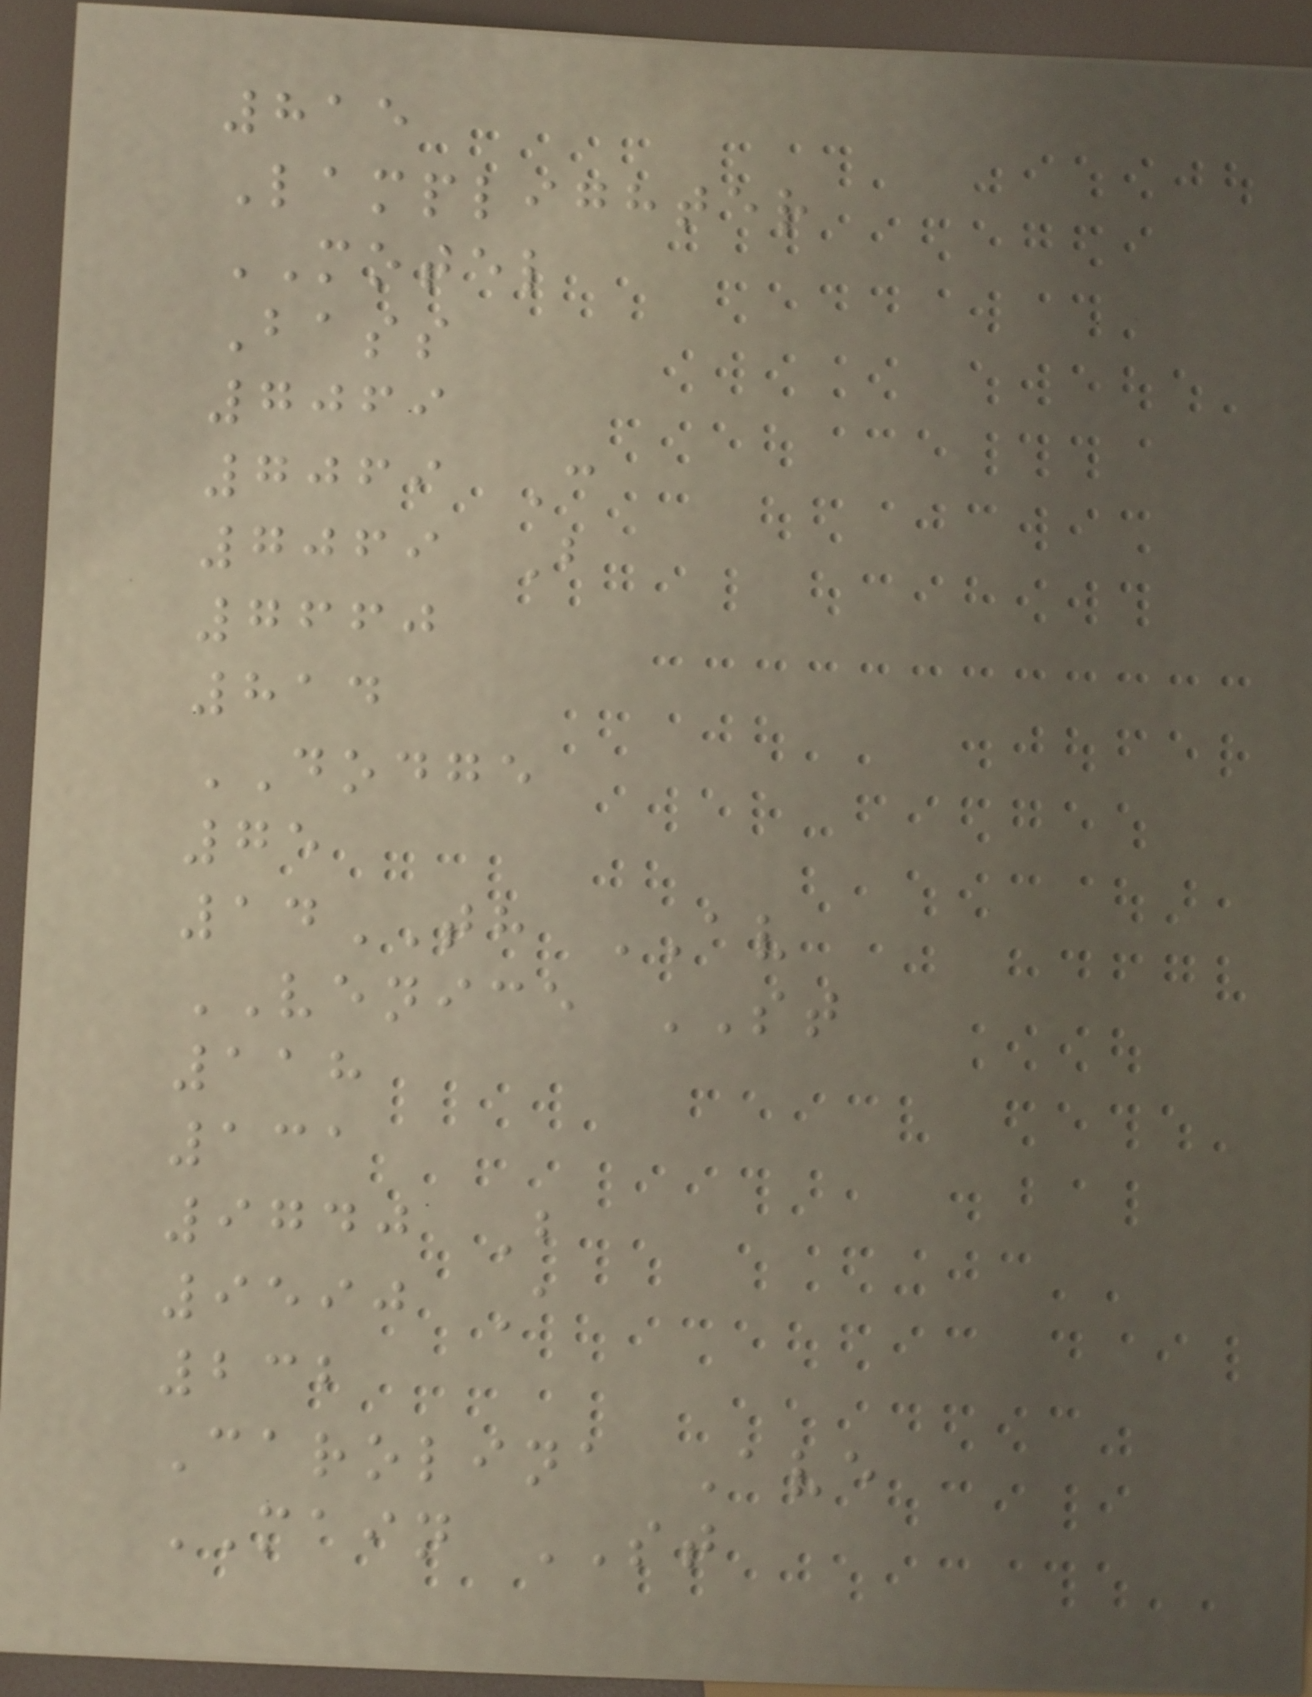815
Lamplighter
MOTEL
Bass
7069
7069 C
7069 B
7660
814
DODGE
75
14TH AV
VENICE ST
118
131
9740 B
9590 A
232
Carolina Ave
MAIN ST
